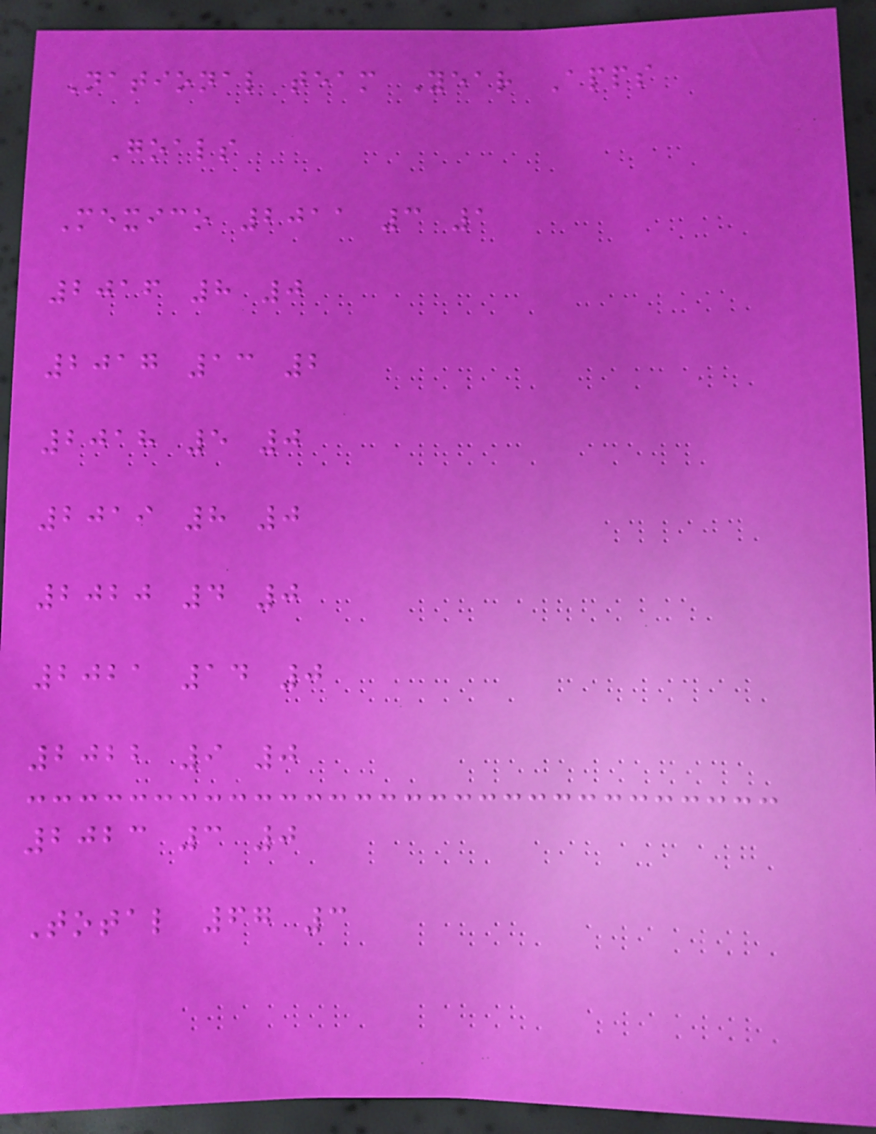National team Year Apps
Goals
Mexico 2011 3 1
2016 8 0
2017 13 2
2018 5 0
2019 8 0
2020 4 0
2021 14 0
2022 9 0
2023 3 0
Total 67 3
